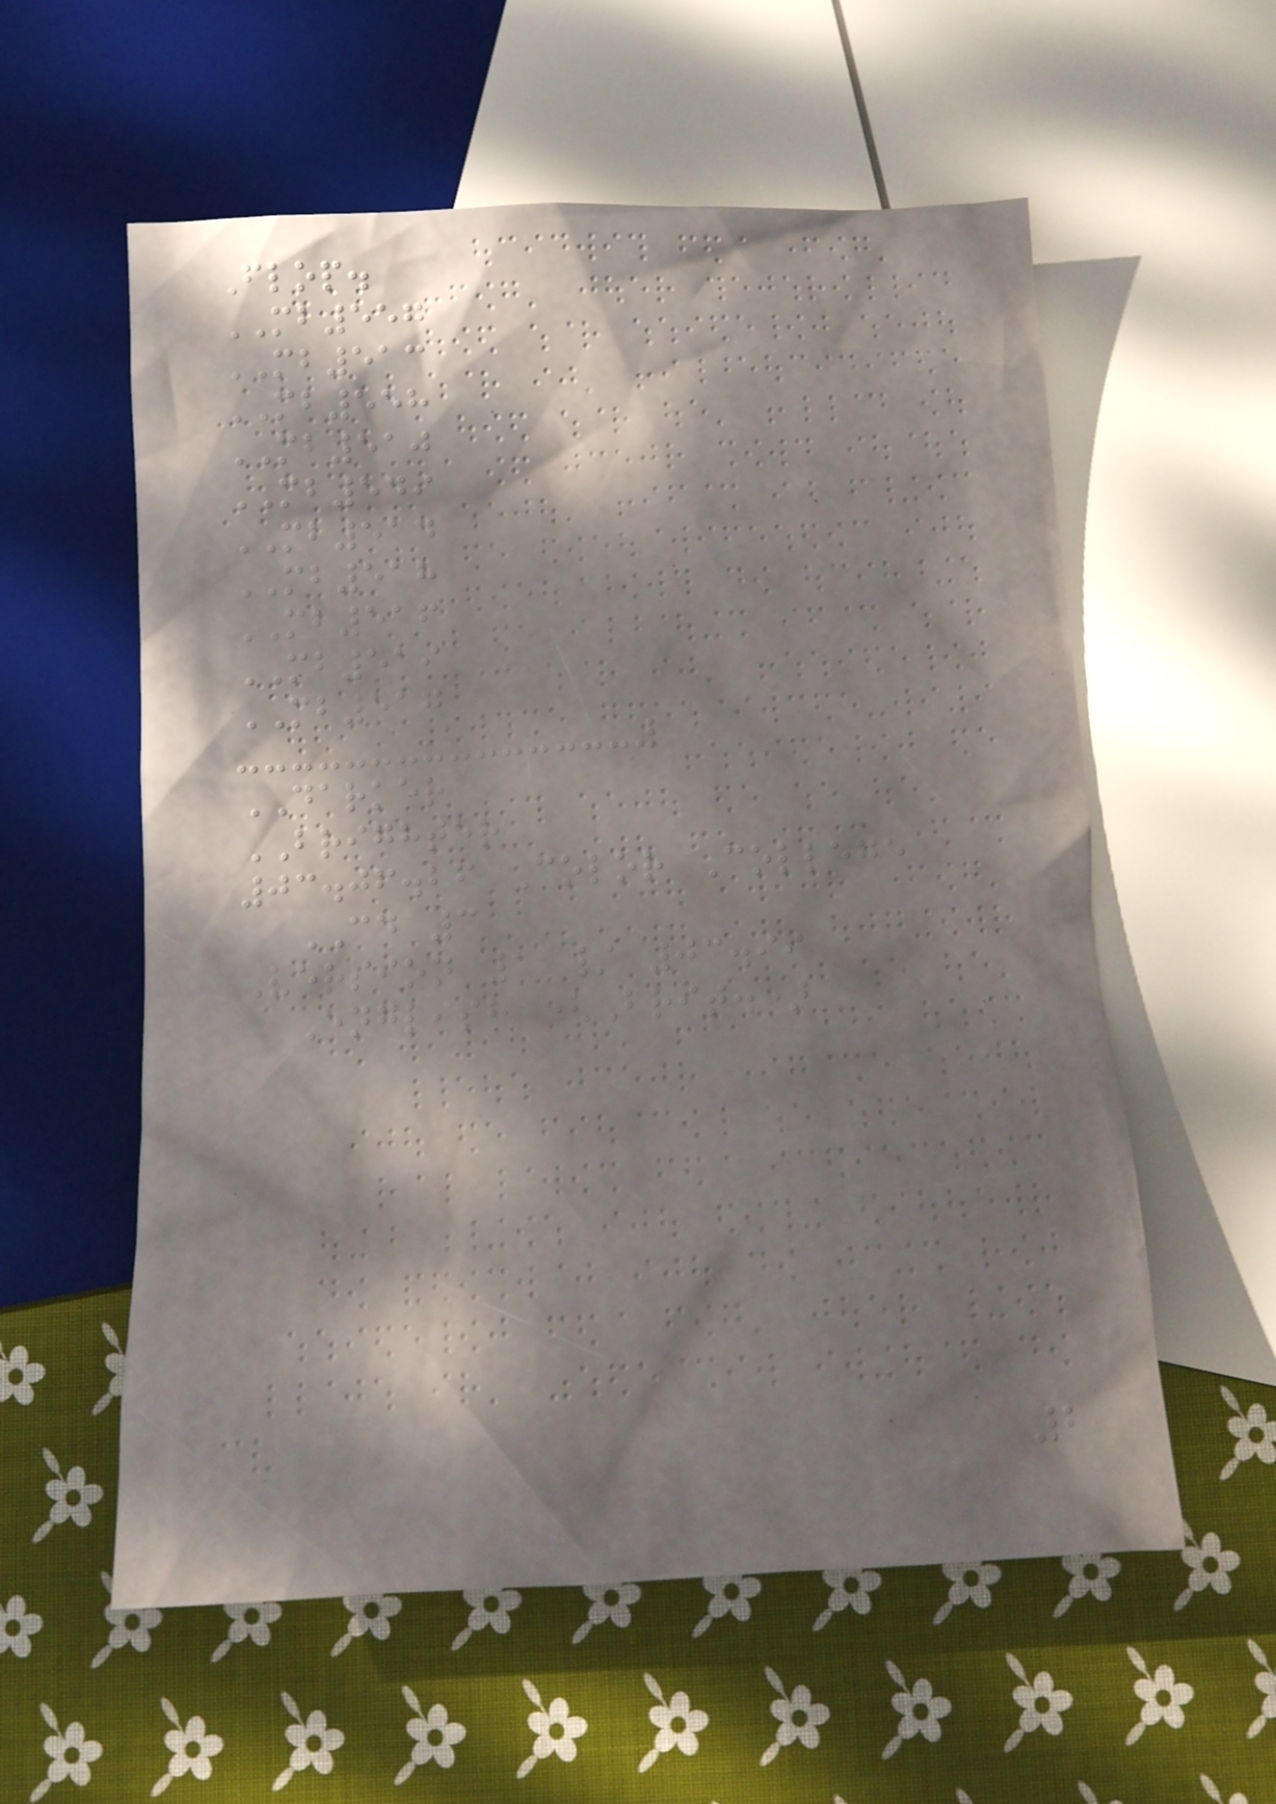Flop.
MB557
MB513
MB558
MB510
MB549
MB514
MB518
MB516
MB519
MB517
DARKER
BRIGHTER
03.06.26 Color College
CD 3
Version 1 / 03.99
English (Brit.)
2
